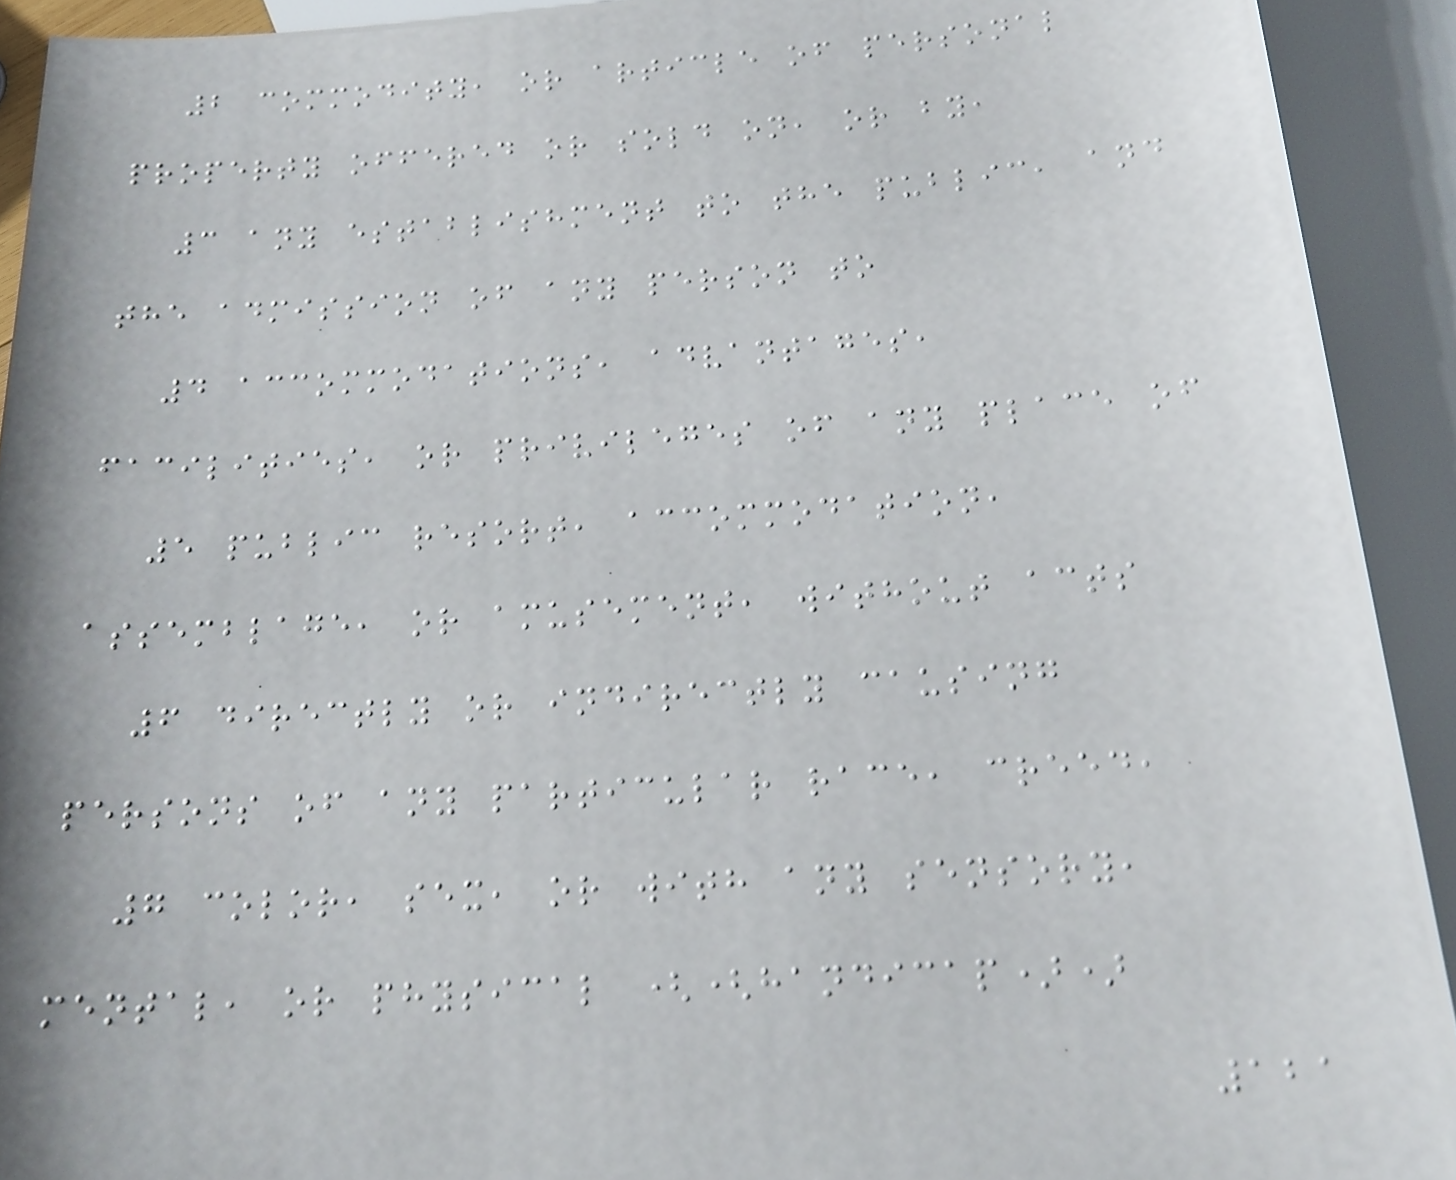2 commodity, or article of personal
property offered or sold on, or by,
3 any establishment to the public, and
the admission of any person to
4 accommodations, advantages,
facilities, or privileges of any place of
5 public resort, accommodation,
assemblage, or amusement, without acts
6 directly or indirectly causing
persons of any particular race, creed,
7 color, sex, or with any sensory,
mental, or physical ((handicap))
121
